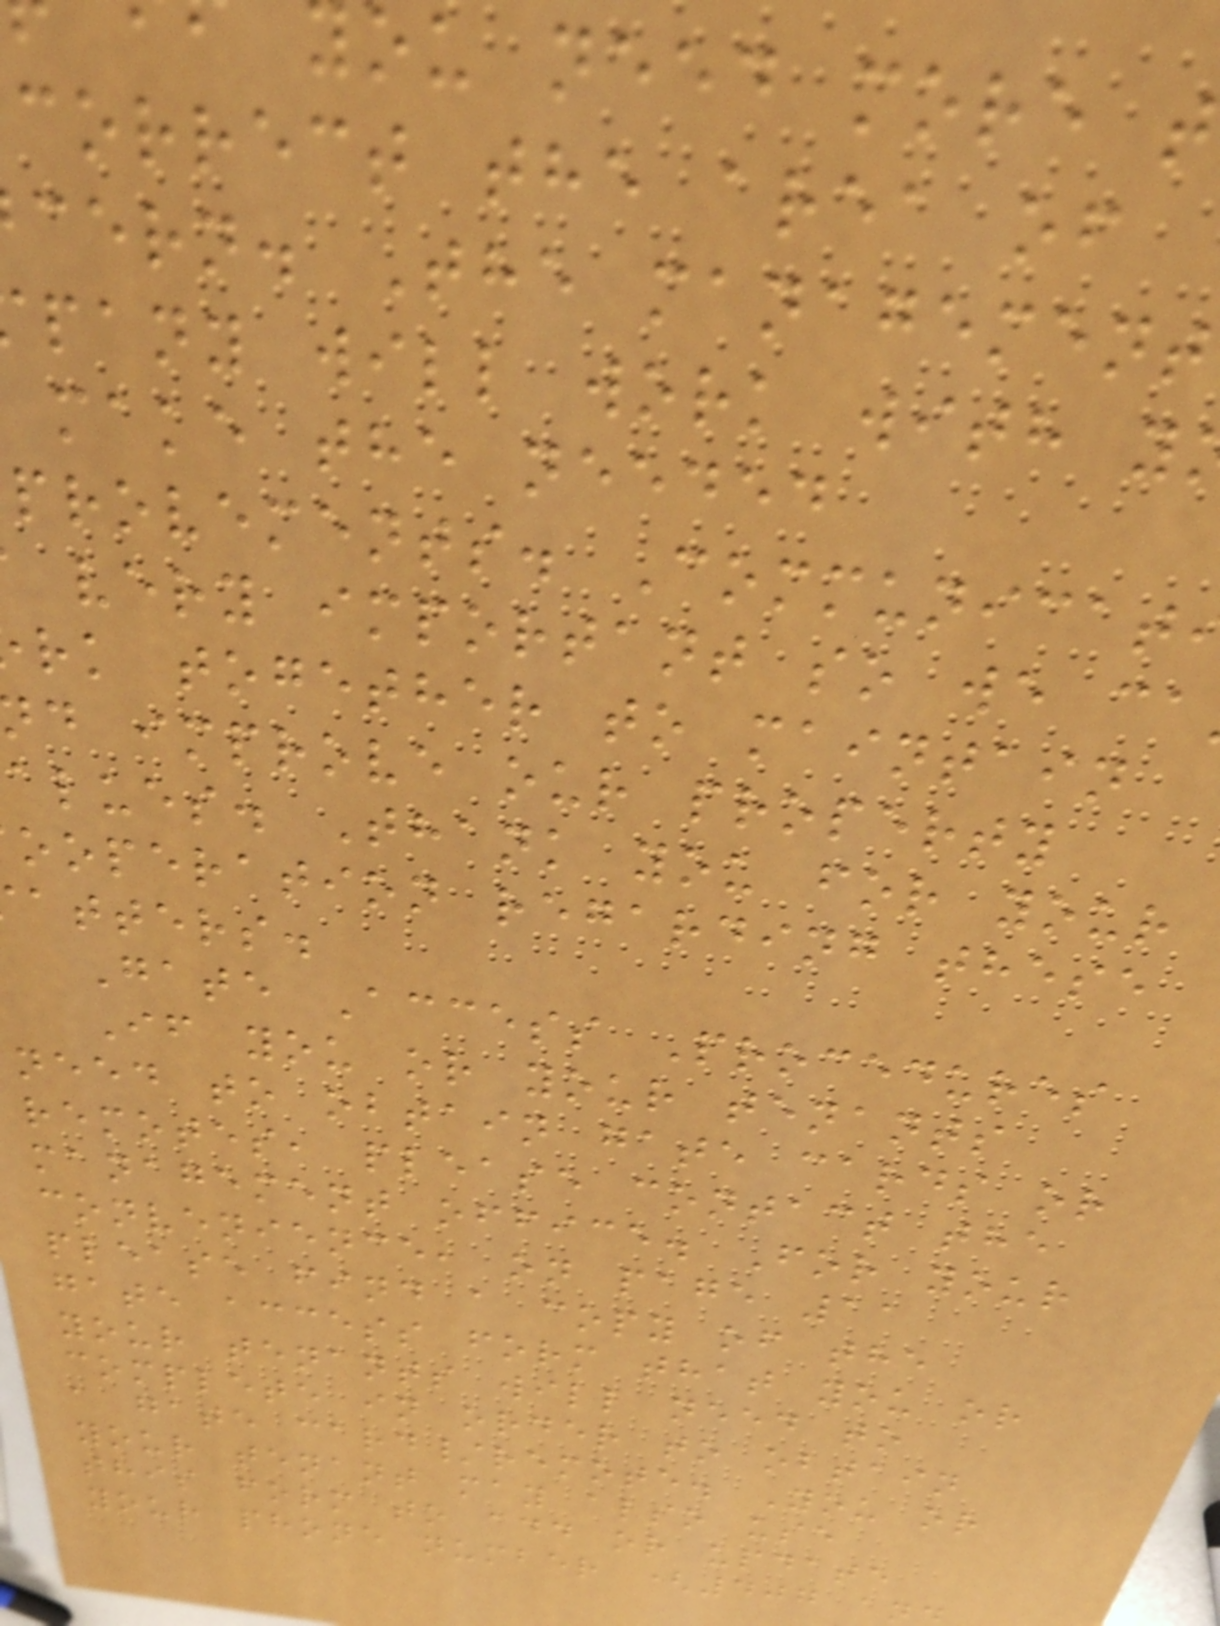ou need more t
correct the area of
cern. The management
pany will work with y
make the needed
provements. Communicat
very important so we ca
rk together to maintain
d improve our property
alues. Thank you for your
ooperation regarding these
atters.
Gate Access Procedures
If you or your tenants
need to obtain gate cards or
remotes, please contact the
management office. For your
convenience, on page 11
please find a copy of the
gate access form that you or
your tenants will need to
complete in order to obtain
a gate card/remote. You or
your tenant may also use
this form to add or update
your phone number (407 an
